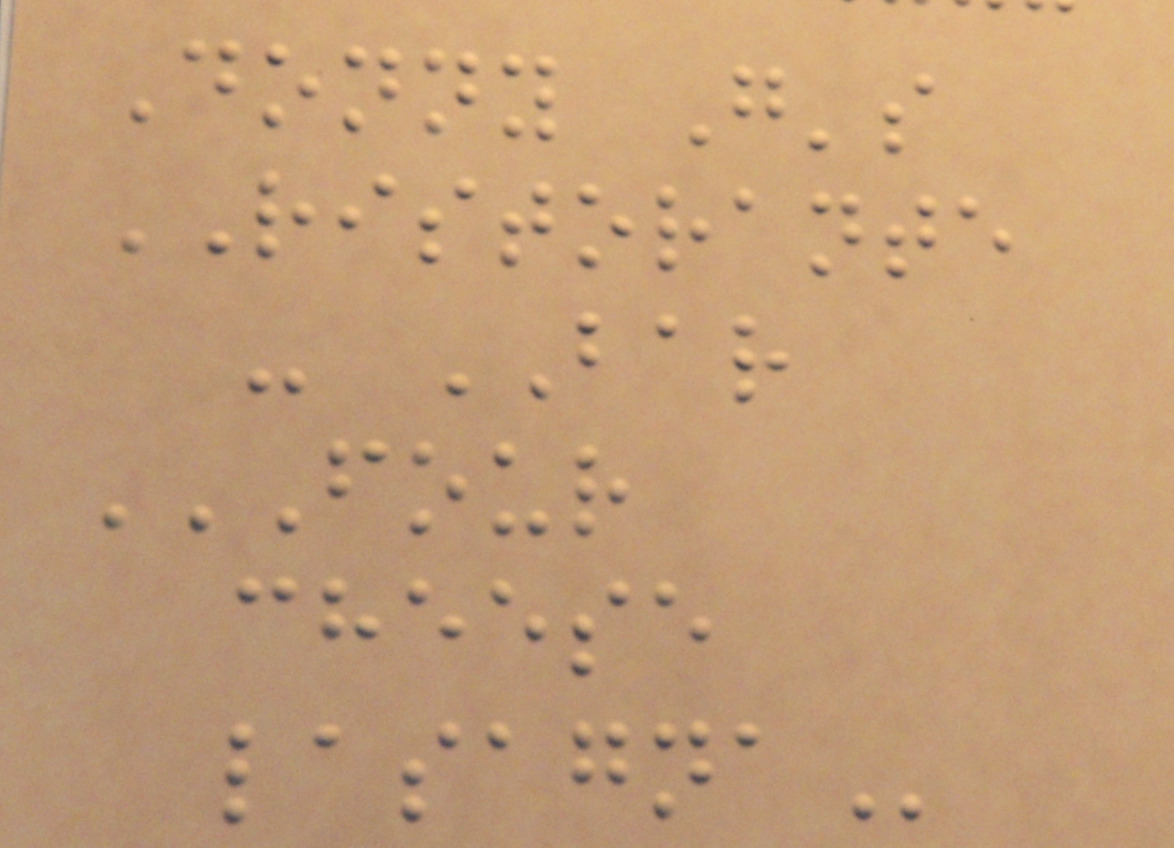Donny G's
RISTORANTE
- BAR
FOUR
CHEESE
LASAGNA
